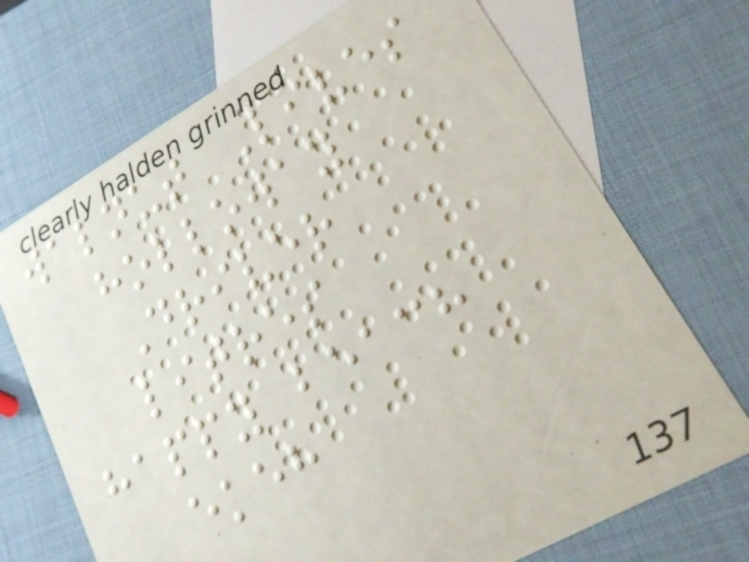walnut Lives
holloway
Driver
litres
happy beach
ekeh
